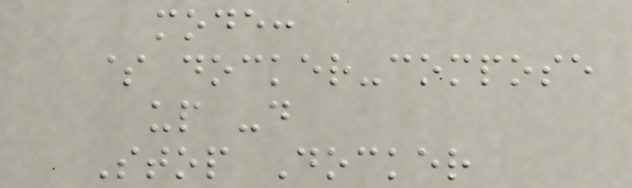mode:
$ docker-compose
up -d
Stop Docker
